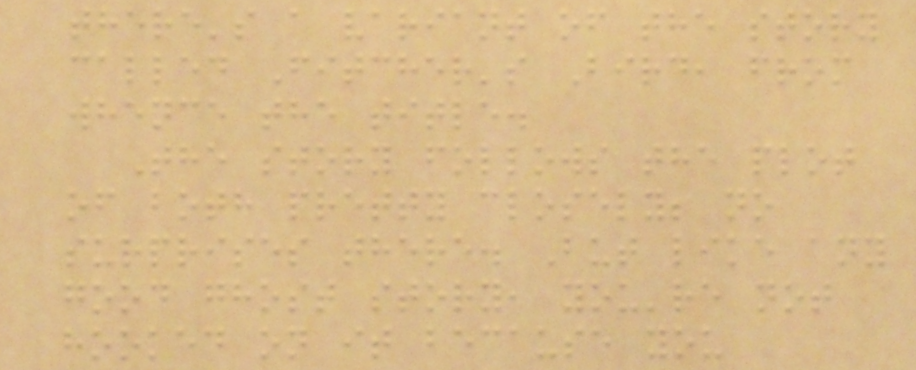there's a variant of the story
called Fitcher's Bird, from
whence the title.
The story follows the plot
of both pretty closely; no
surprises there. But like any
good ghost story, you're not
hooked on it because you
